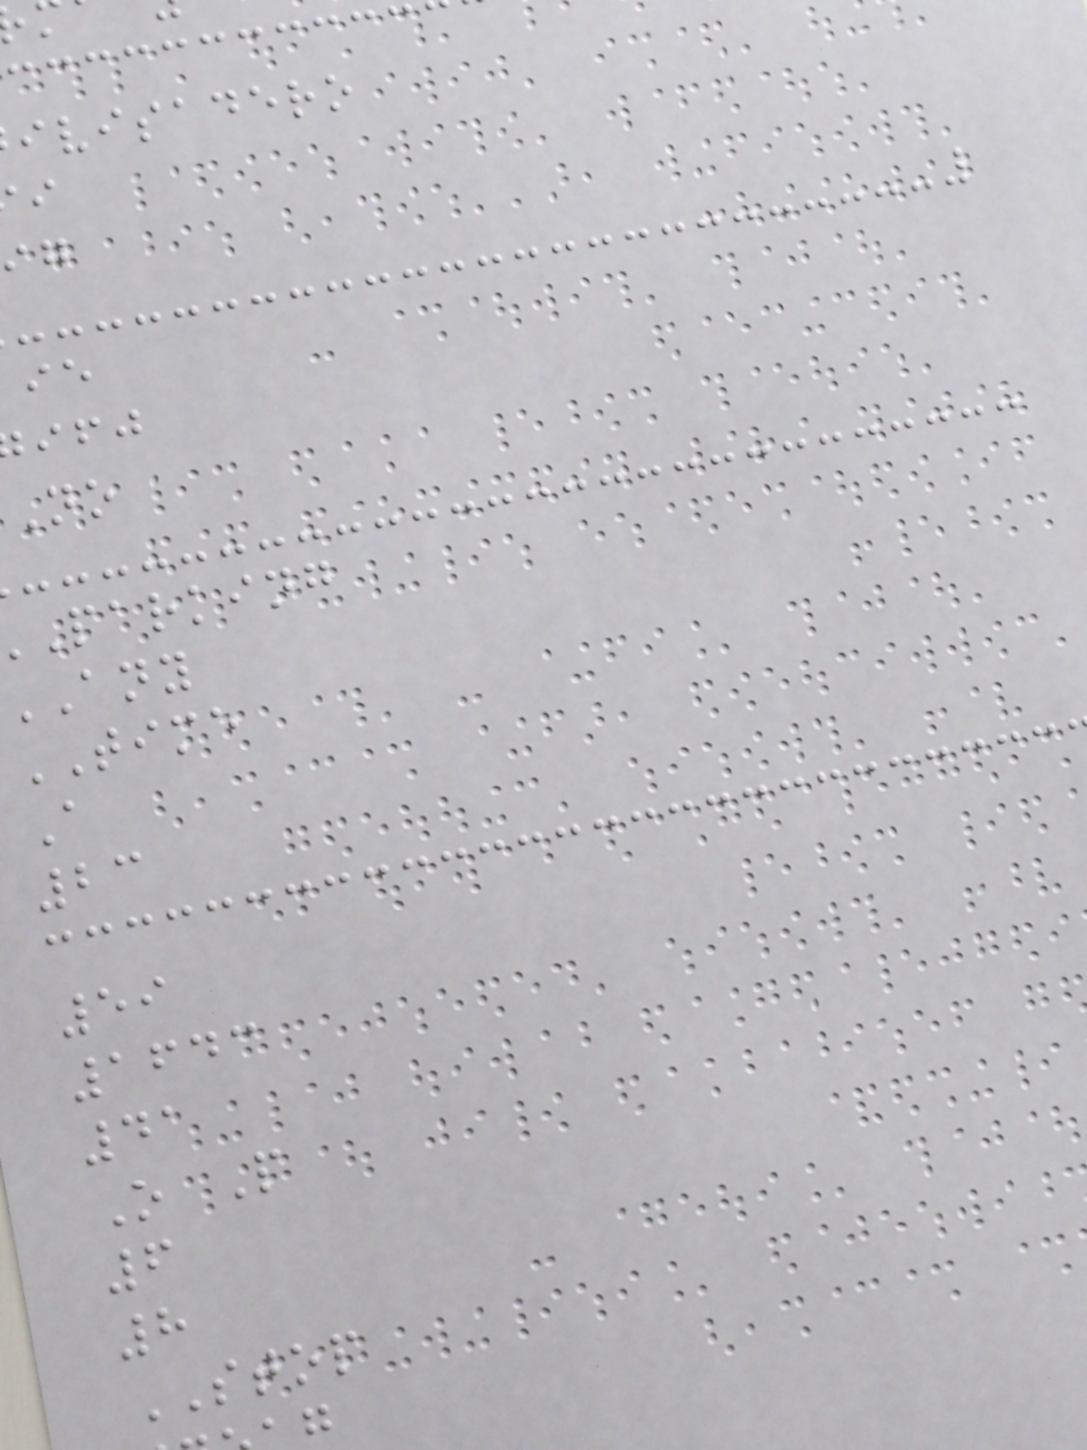ivisadero
parking
TIME
A
23
59
1643
41
O P
6
8
STOP
